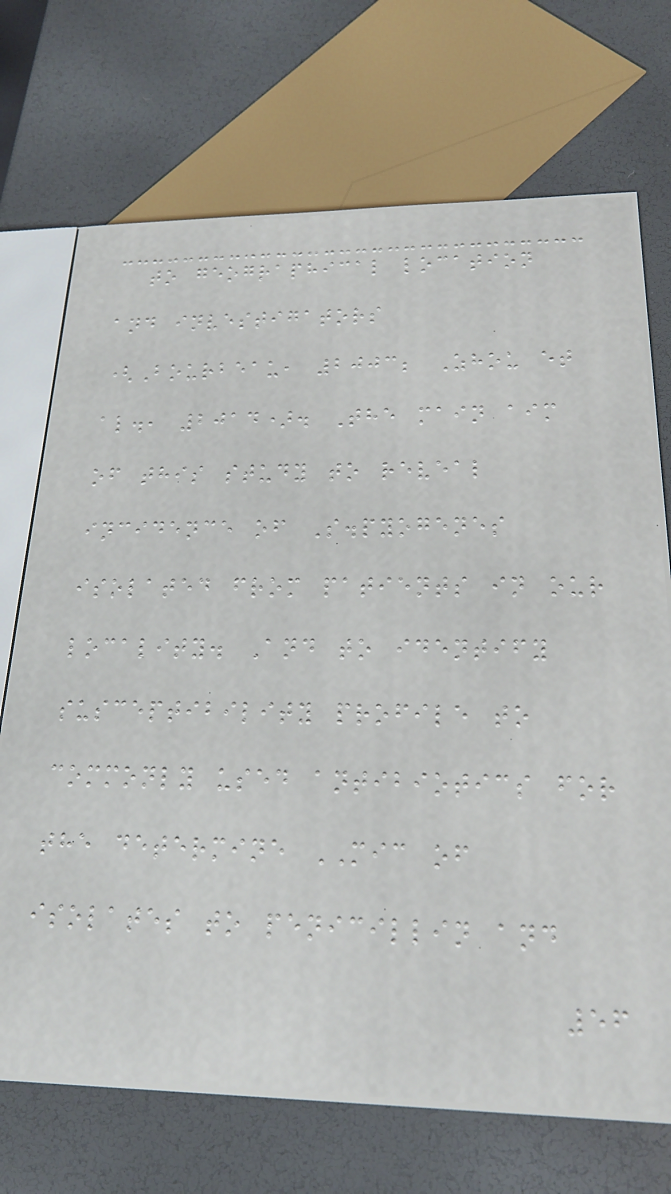to geographical location
and investigators
(Bourbeau, 2003; Zhou et
al., 2014). The main aim
of this study to reveal
incidence of S.pyogenes
isolated from patients in our
locality. And to identify
susceptibility profile to
commonly used antibiotics for
the determine MIC of
isolates to penicillin and
56
